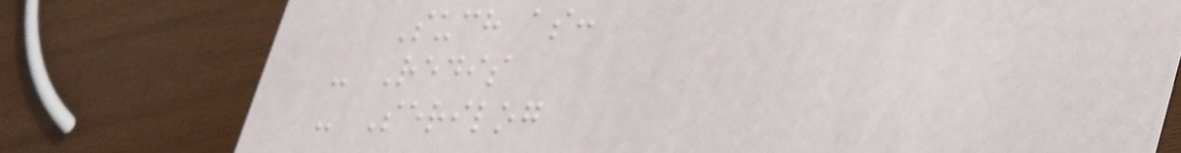Such as:
- Redis
- Serilog
